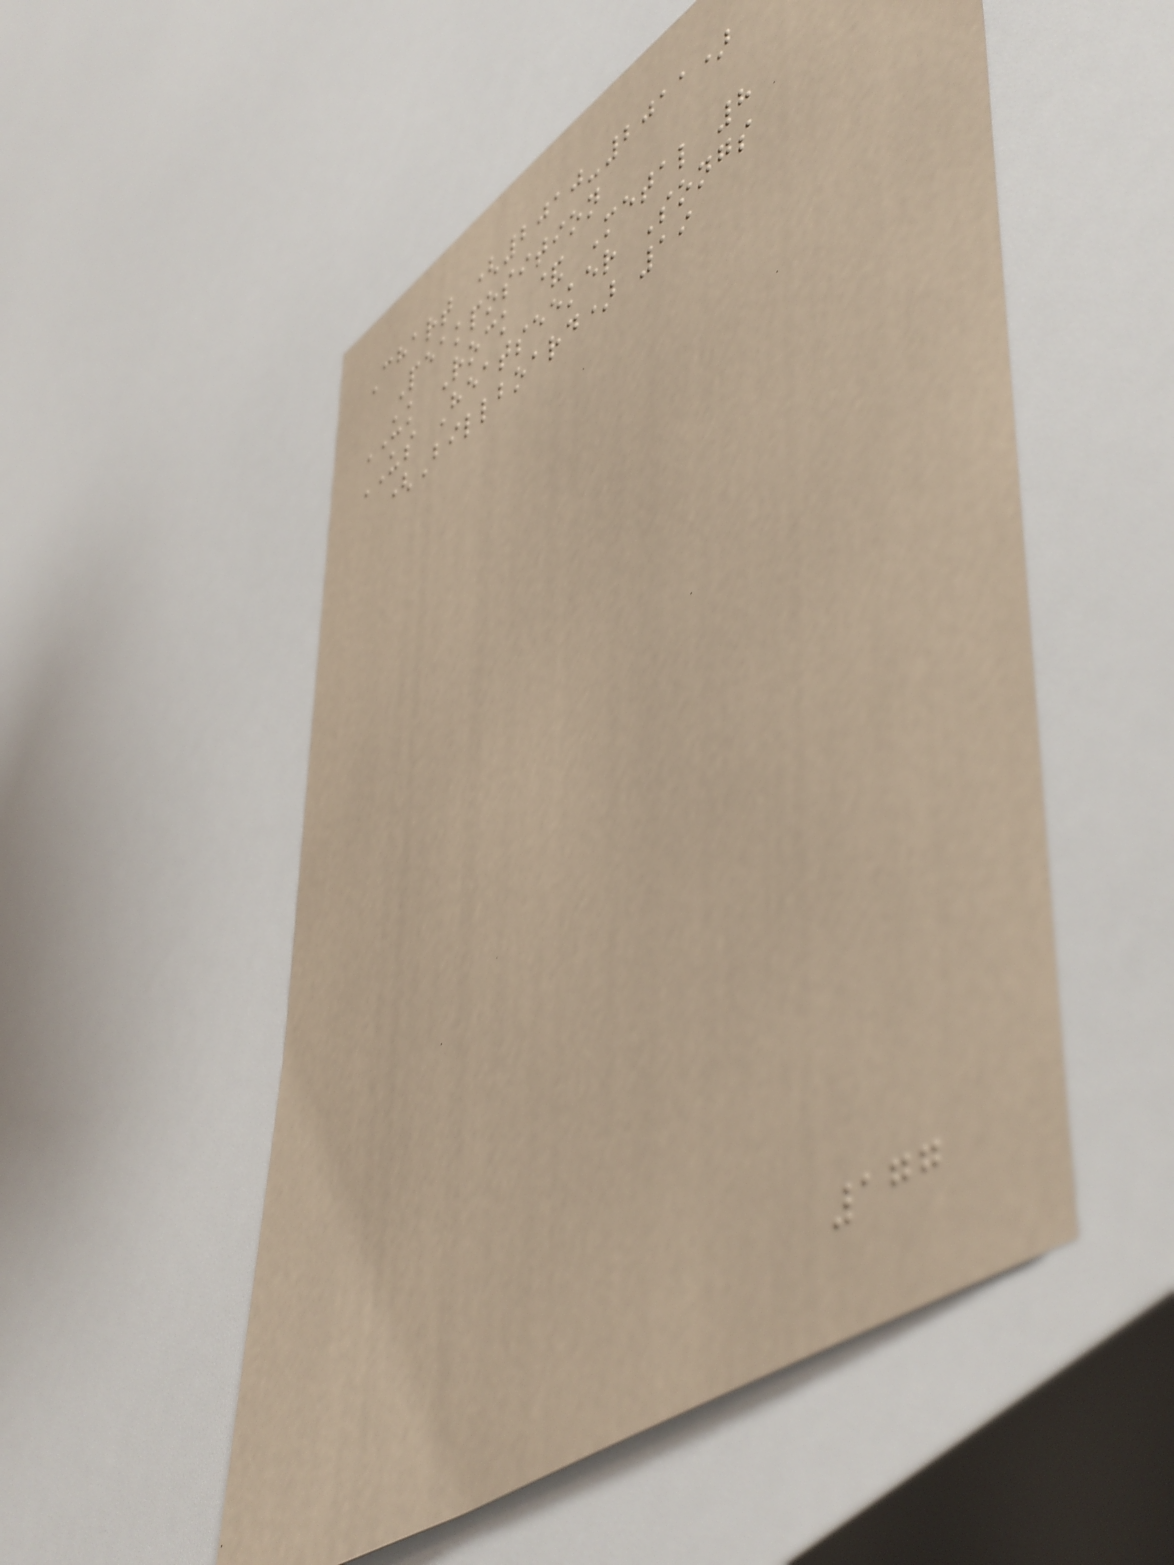Chart (2010-2011)
Peakposition
UK Rock & Metal 8
US Heatseeker Songs
(Billboard) 19
177
